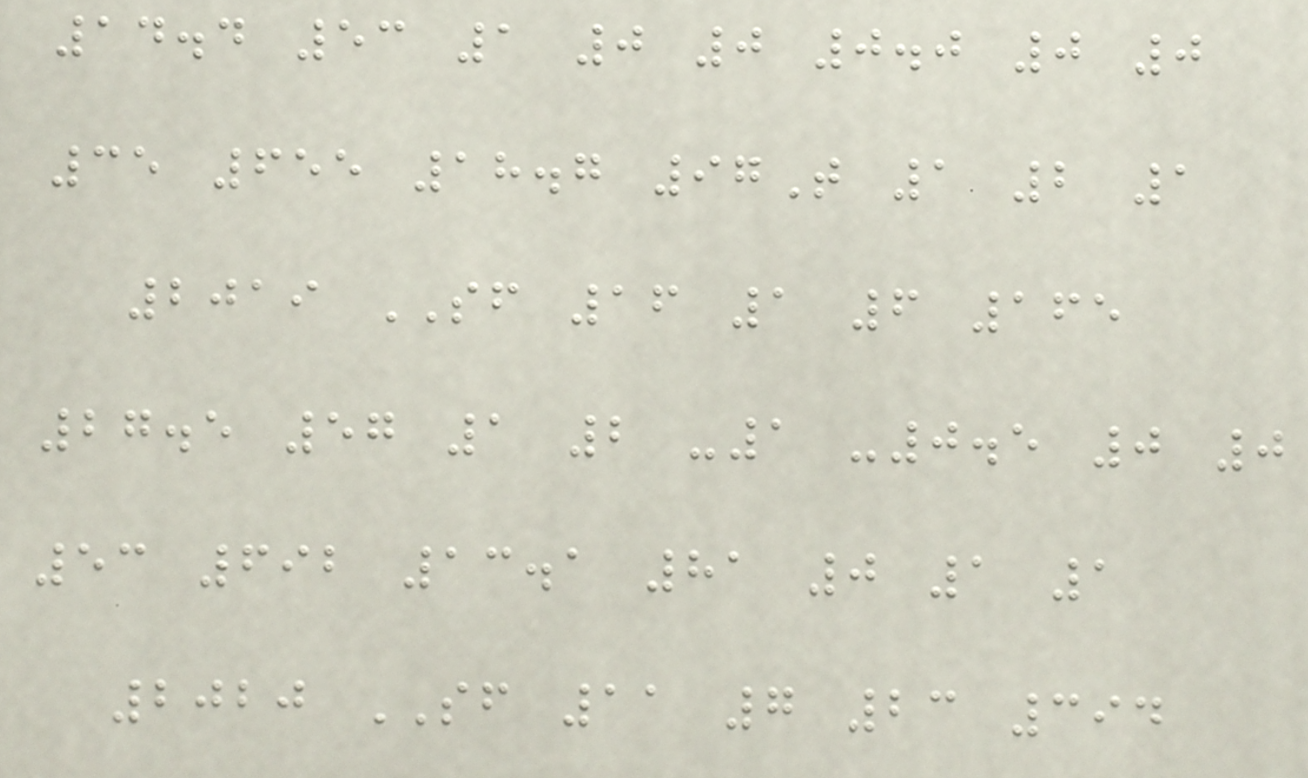14.4 53 1 0 0 0.0 0 0
35 655 18.7 97T 1 2 1
2019 SF 16 1 6 165
27.5 57 1 2 -1 -0.5 0 0
53 692 13.1 81 0 1 1
2020 SF 11 7 23 394
